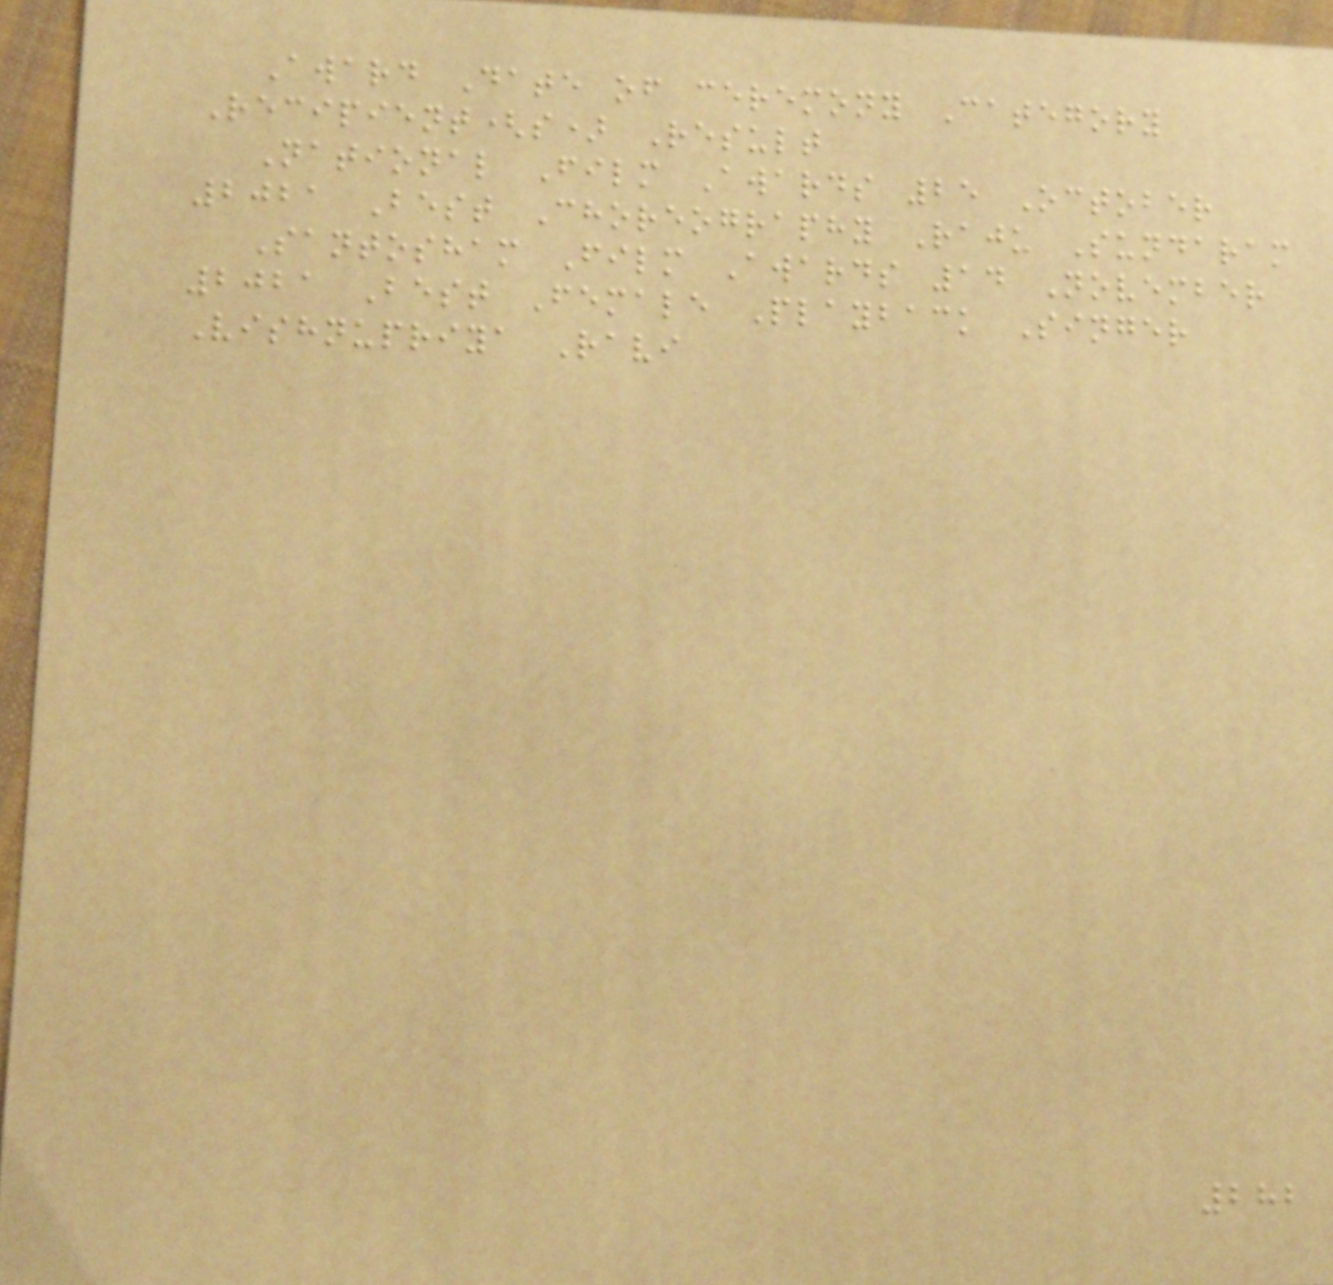Award Date of ceremony Category
Recipient(s) Result
National Film Awards 25 October
2021 Best Choreography Raju Sundaram
Santosham Film Awards 14 November
2021 Best Female Playback Singer
Vishnupriya Ravi
282
